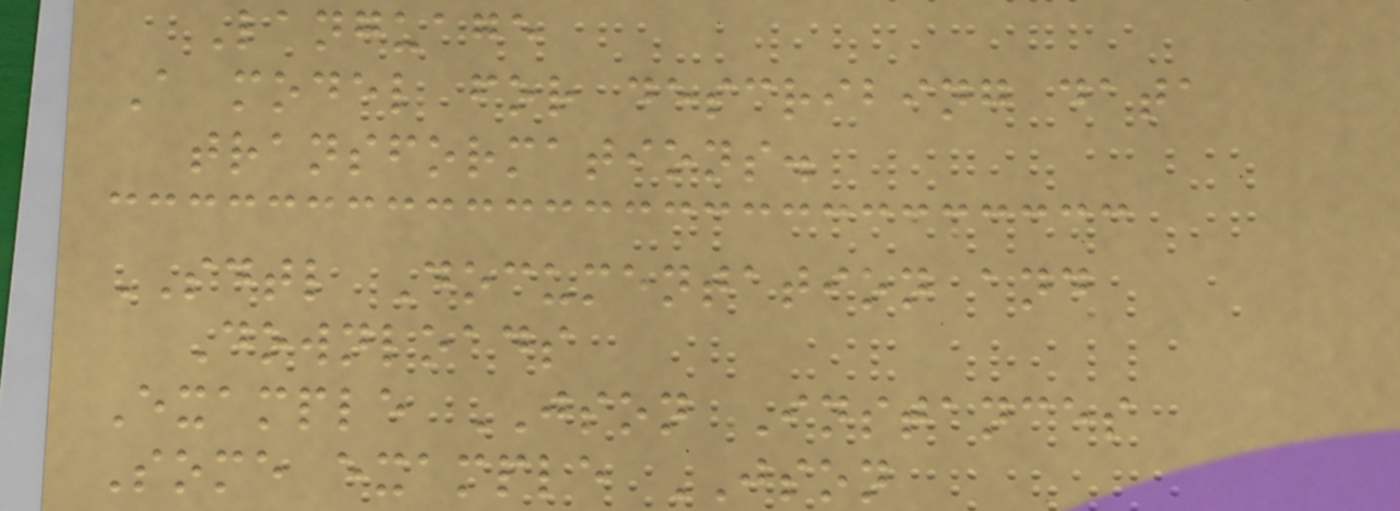Language
A model for describing data
transformations.
SDTL Documentation and
Downloads
Example JSON Instances
Some example JSON
